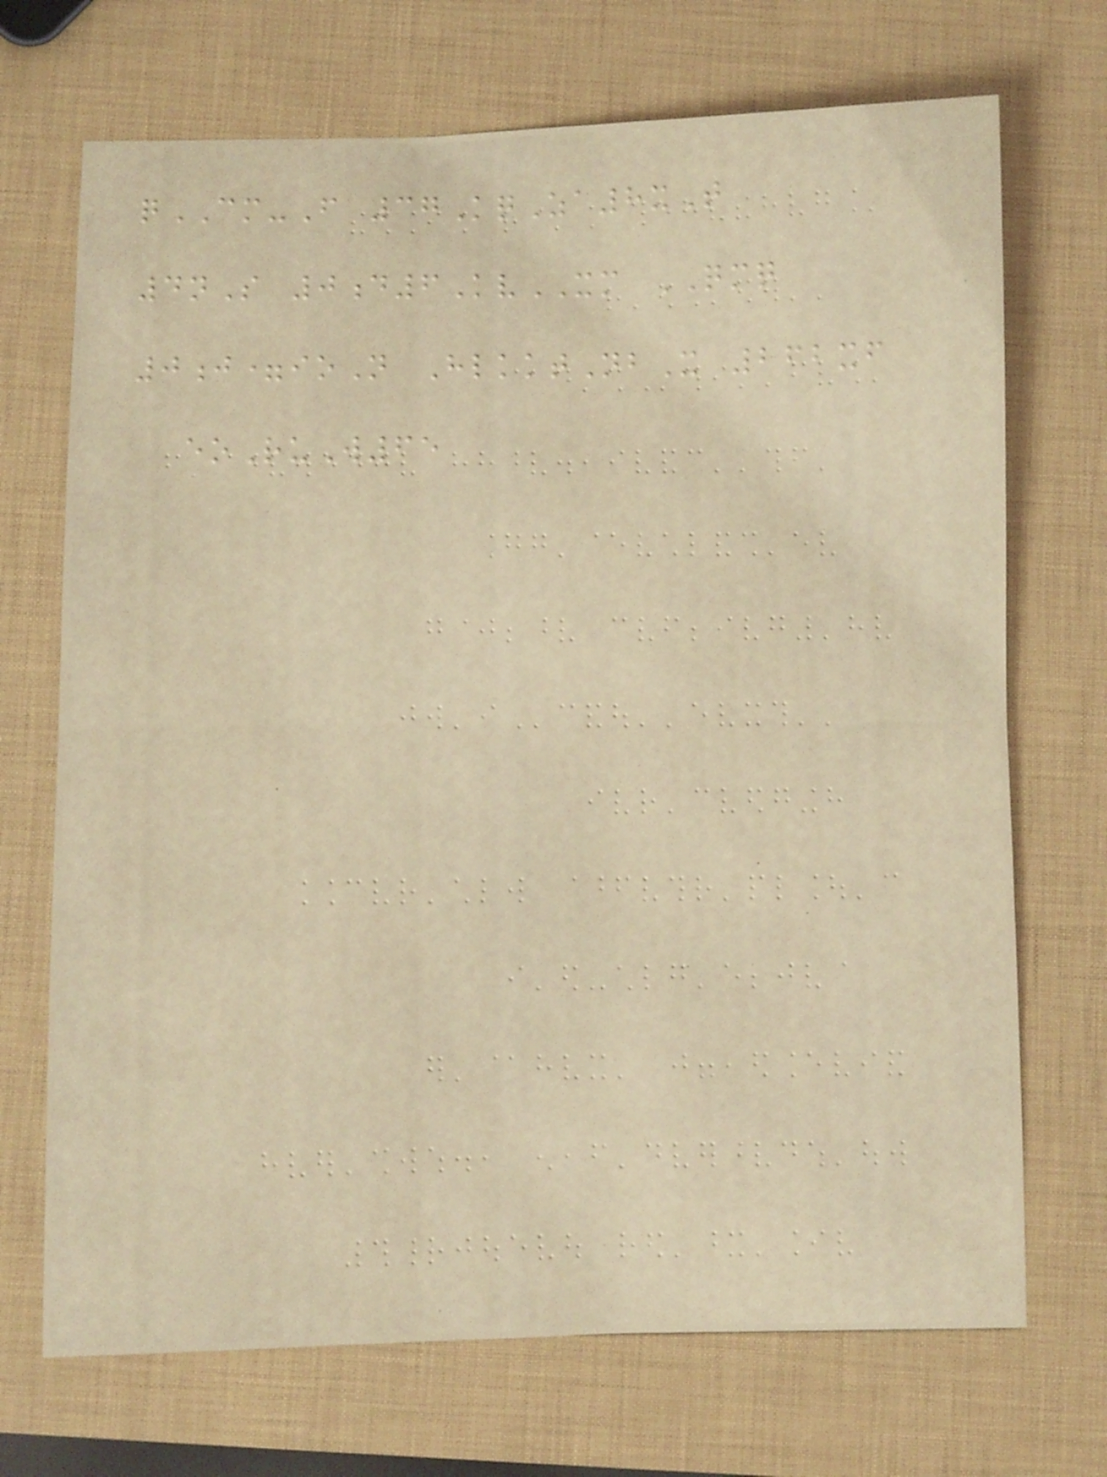qCM-F 37KqZa8xT
4nS 0d6KvXM QMQ
0j=ioN HlkktNbX 262xf
eoRuW65
